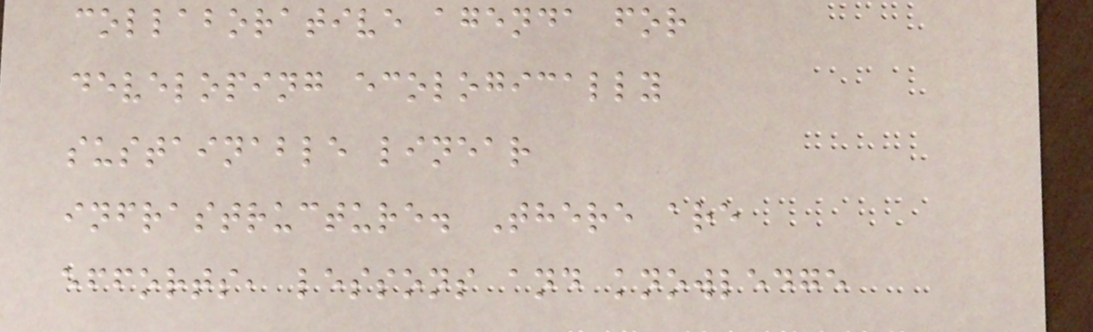collaborative agenda for
developing ecologically
sustainable linear
infrastructure. There are
efforts, lessons and knowledge
